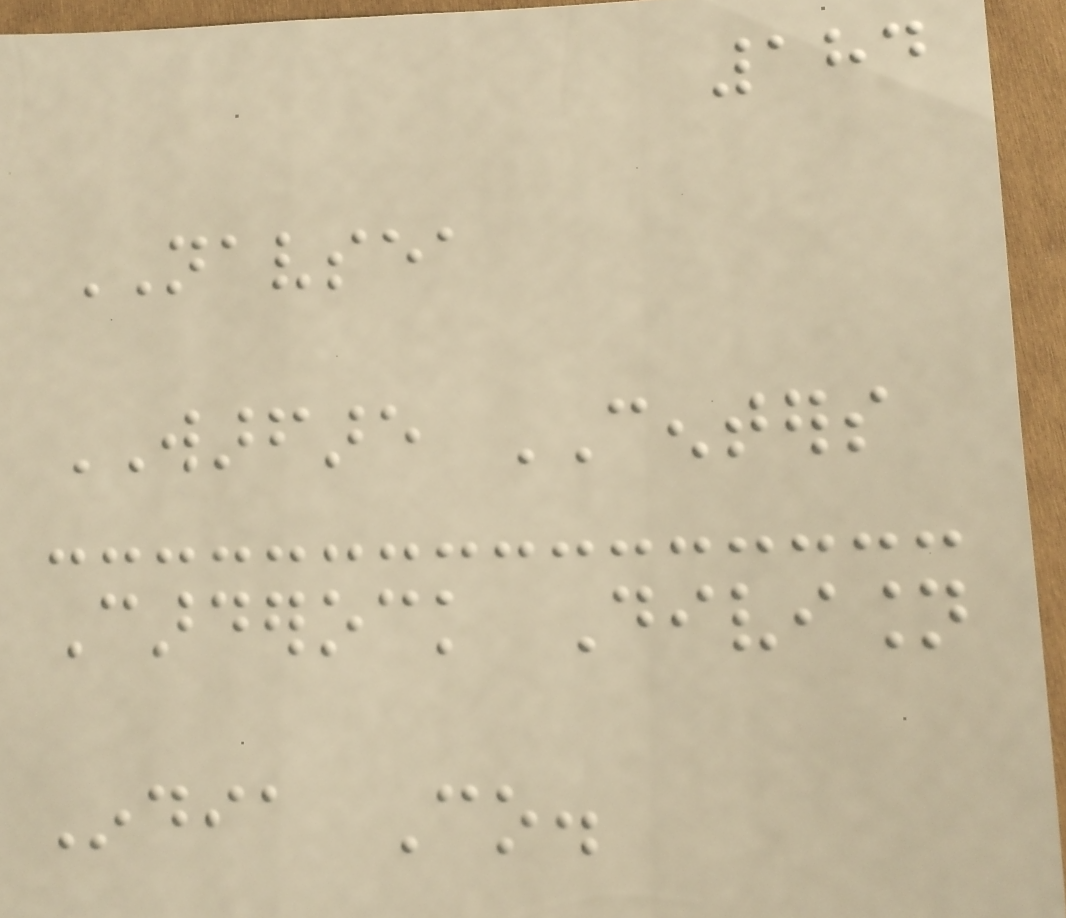184
NAVSEA
WARFARE CENTERS
Carderock Division
India Co.
